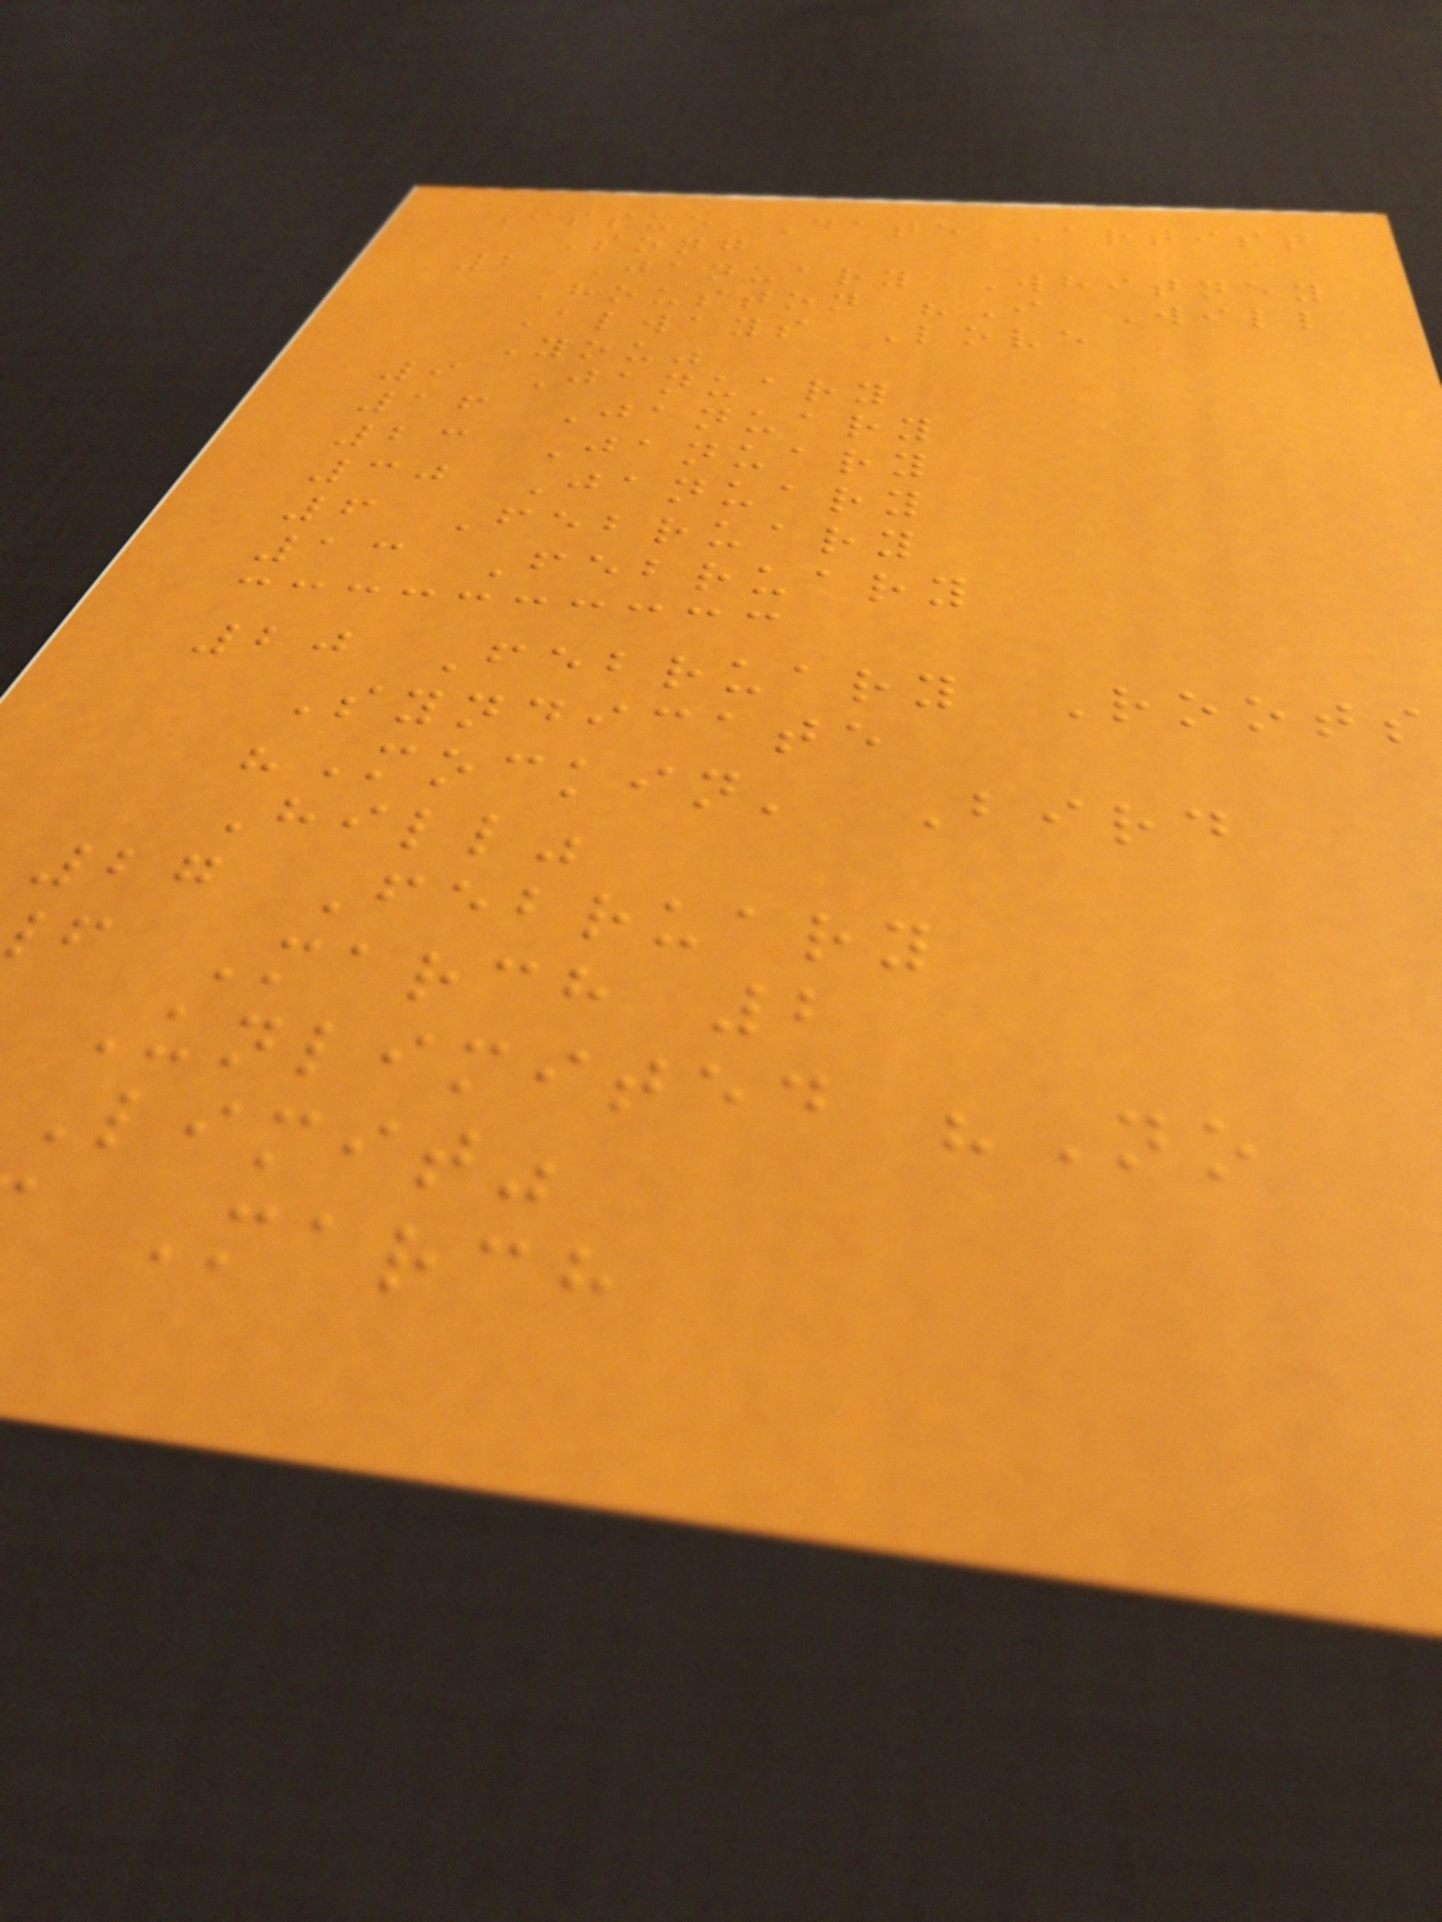Issue Date Artist
Song
2 January Whitney
Houston "I Will
Always Love
You"
9 January
16 January
23 January
30 January
6 February
13 February
20 February Roots
Syndicate
"Mockin' Bird
Hill"
27 February
f March 2
Unlimited "No
Limit"
March
